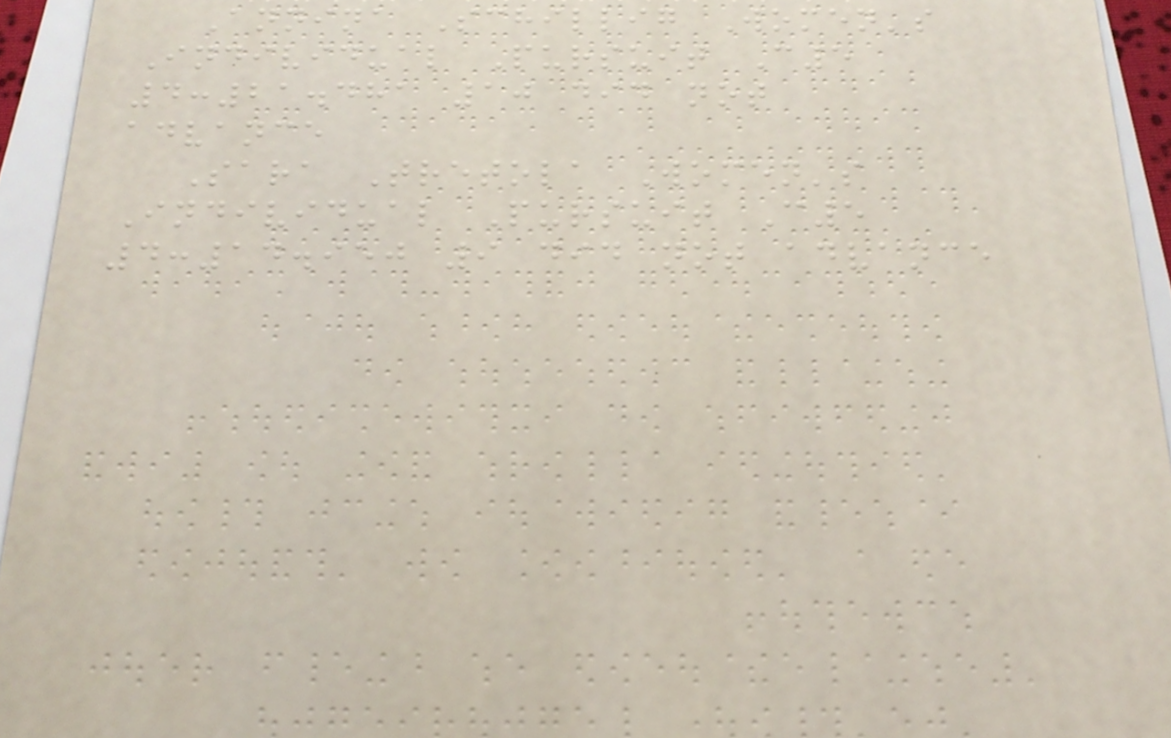Annina Schillig Women's
Individual Pursuit C5
4:21.481 10 did not
advance
Sara Tretola Women's
Individual Pursuit C5
4:14.950 9 did not advance
